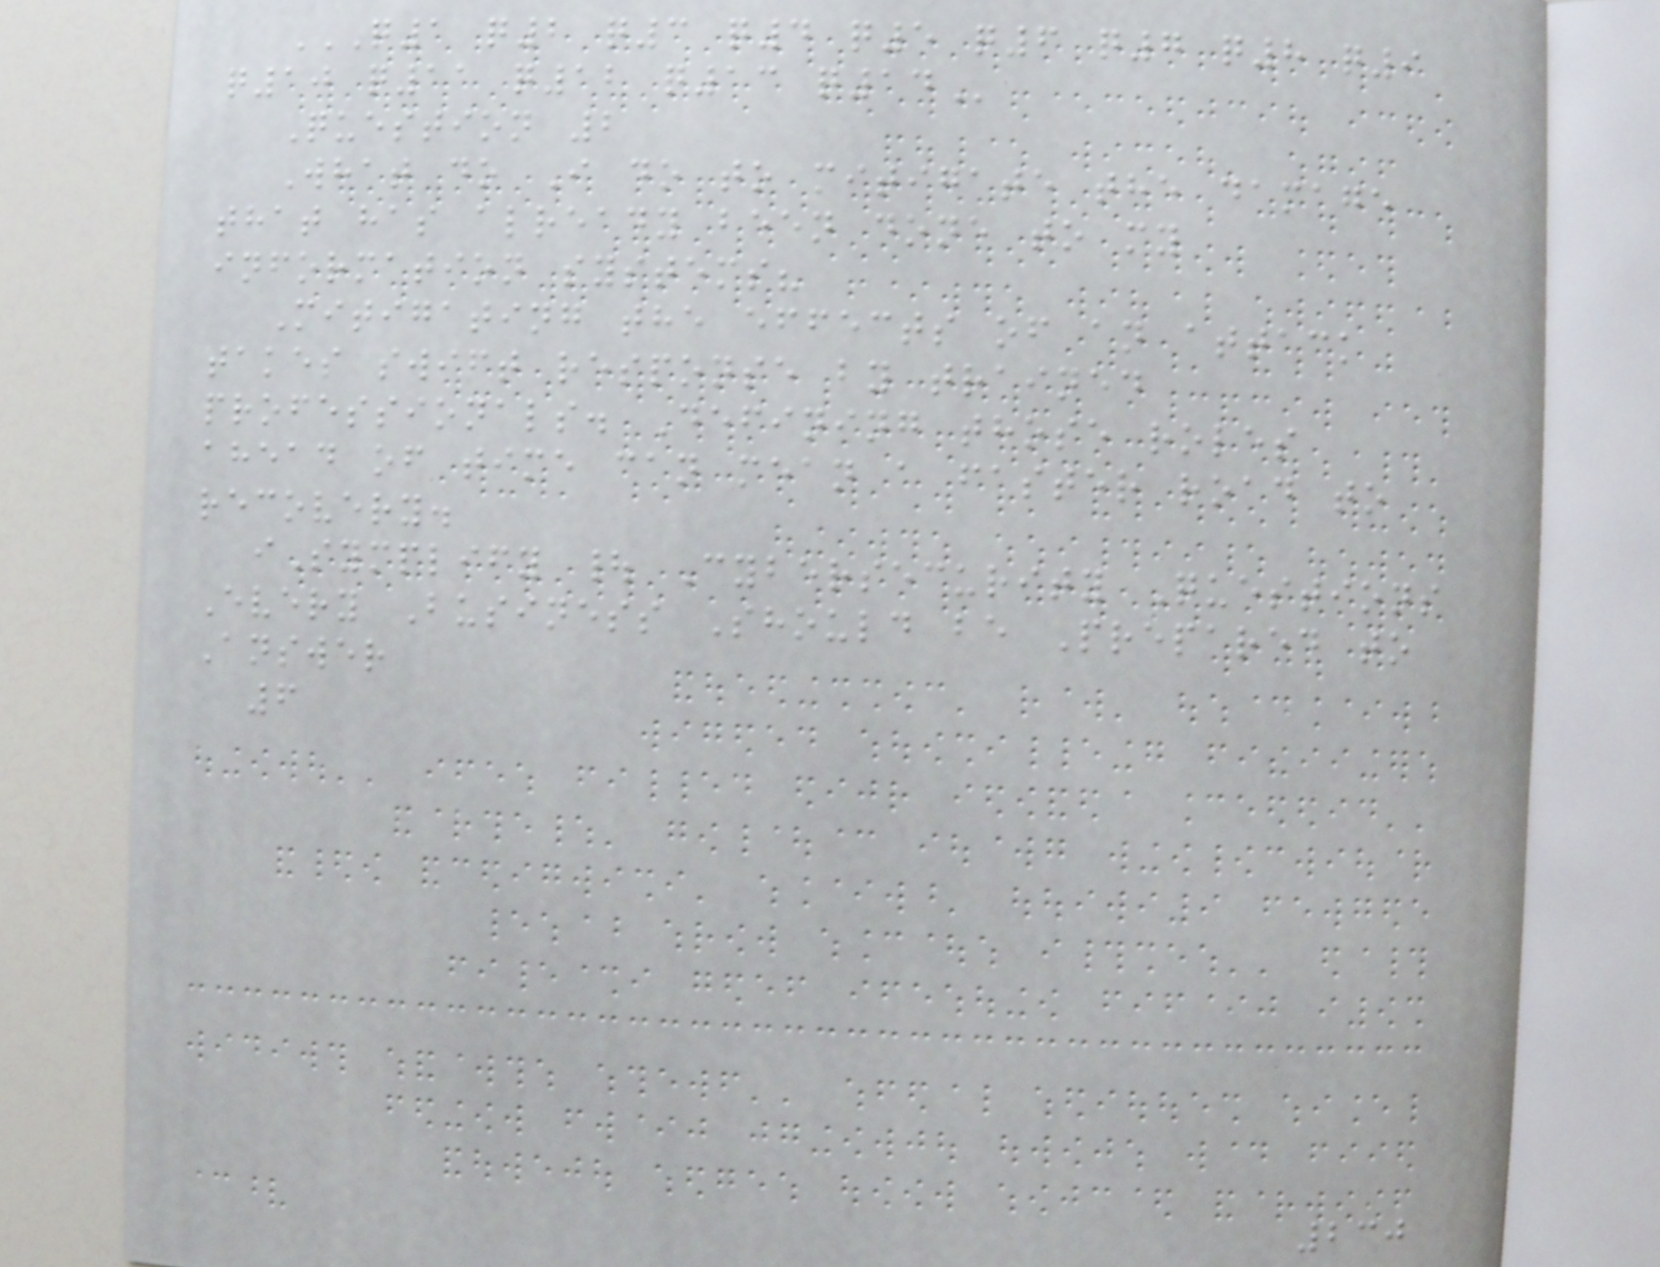Q1 Q2 Q3 Q4 Q5 Q6 Q7 Q8 Q9
Q10 Q11 Q12 Q13 Q14
Question 2
What do I do to mitigate the damage
that has already been done to my
information systems?
Mitigating the effects of an attack
takes swift response by trained
professionals. Defining those roles
ahead of time can mean a faster road to
recovery.
iSymplify | Cybersecurity Questions
Every Business Should be Prepared to
Answer
6
230
